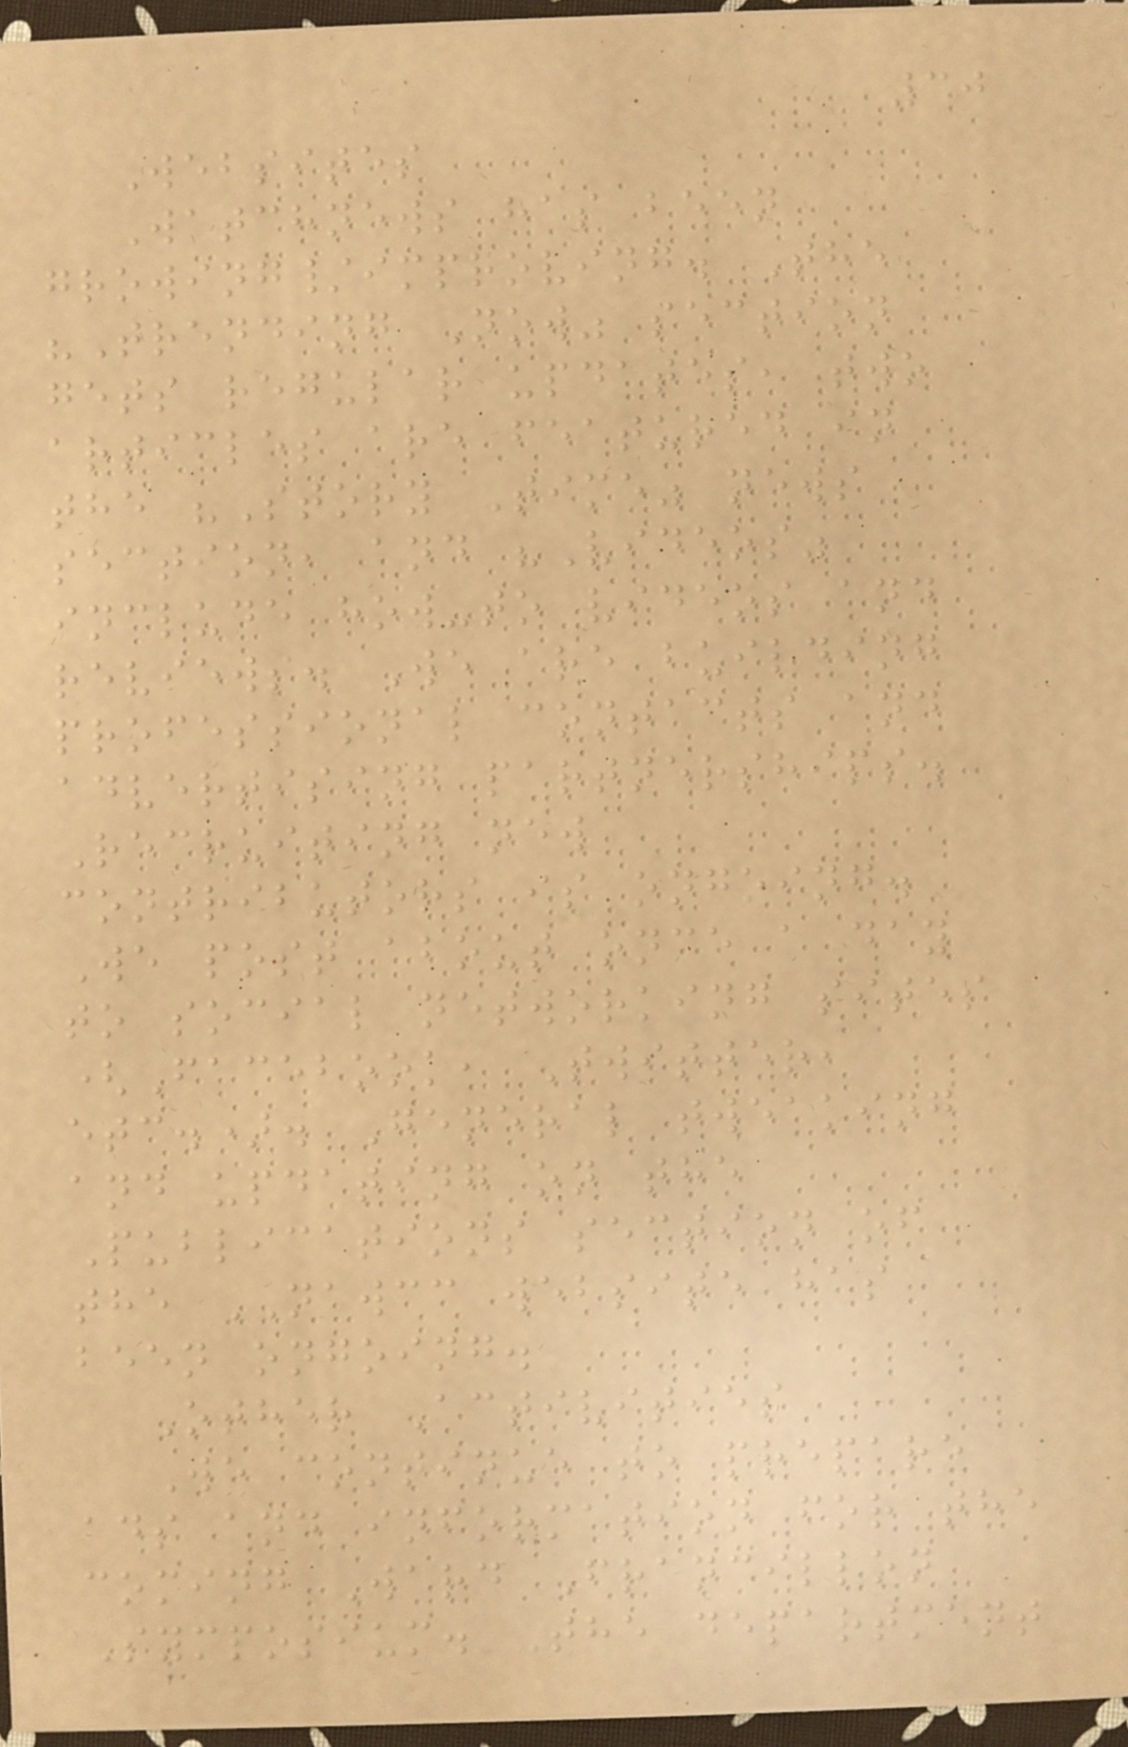30
Websites
Watchnews has been
growing/improving. The
"Trending Now" section
gets regular updates, two
articles are featured in
the "Story Time" news
section, and "Videos"
include how-to videos and
reviews. We are building
professional contacts and
advertising partnerships.
Recruiting new
contributors is ongoing.
We post about once a day
to social networking sites
(Facebook, Twitter,
etc.). General tweaking
and updating on the
Publications section of
the NAWCC website has
been ongoing.
Other Activities
We continue to prepare
ads and information for the
coming Ward Francillon
Symposium. The department
